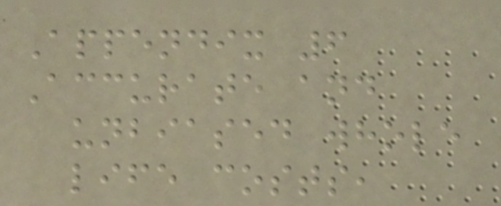Appendix 6
Accurate and
unbiased whole
life costs,
